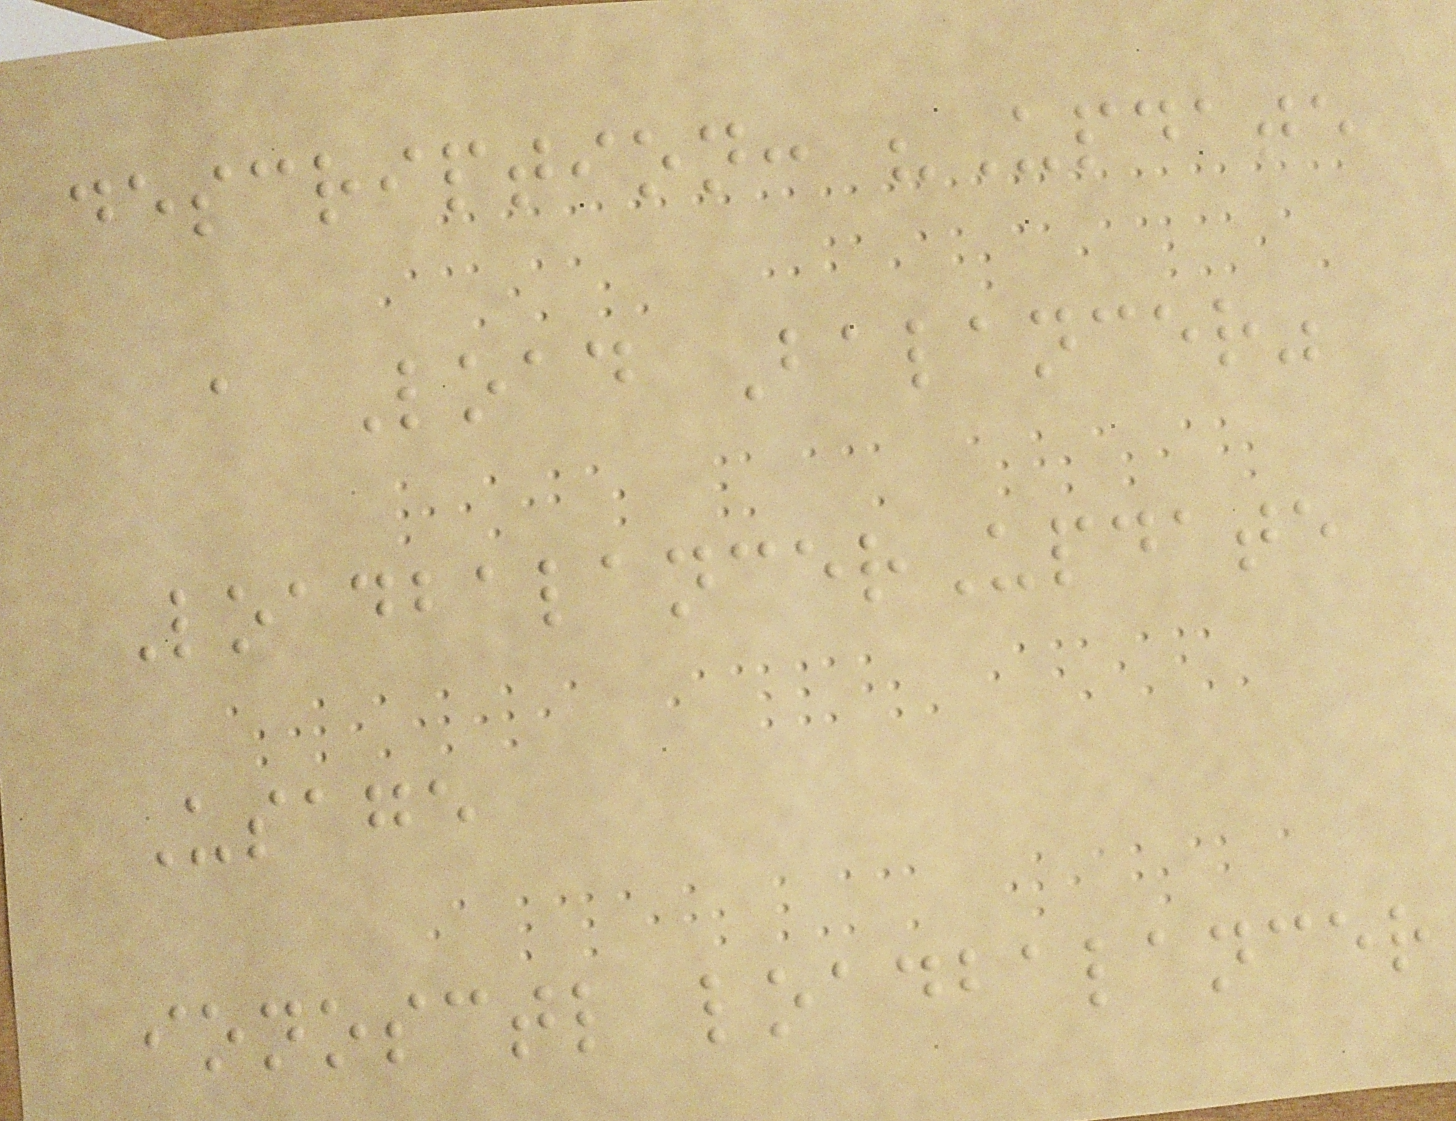description: "Update
a Load Balancer"
LoadbalancerUpdate
Usage
ionosctl loadbalancer
